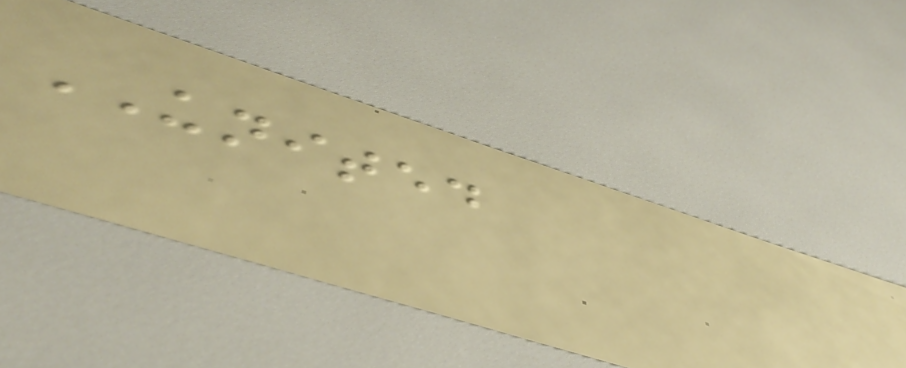UNITED
